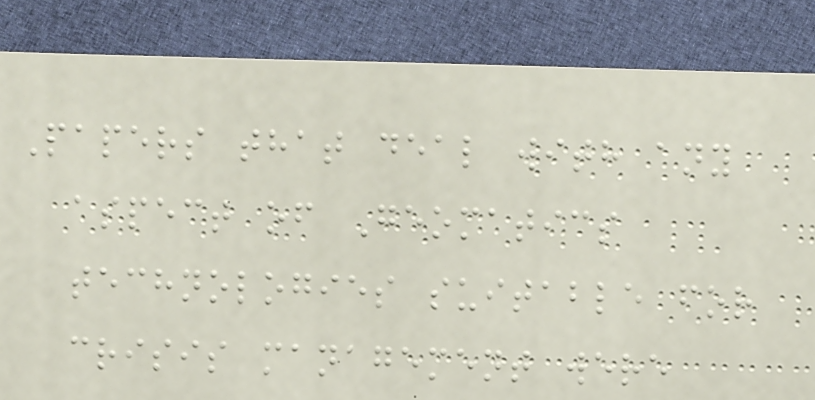Papers that deal with any
aspect of Geomatics
technologies suitable for
crisis management were
